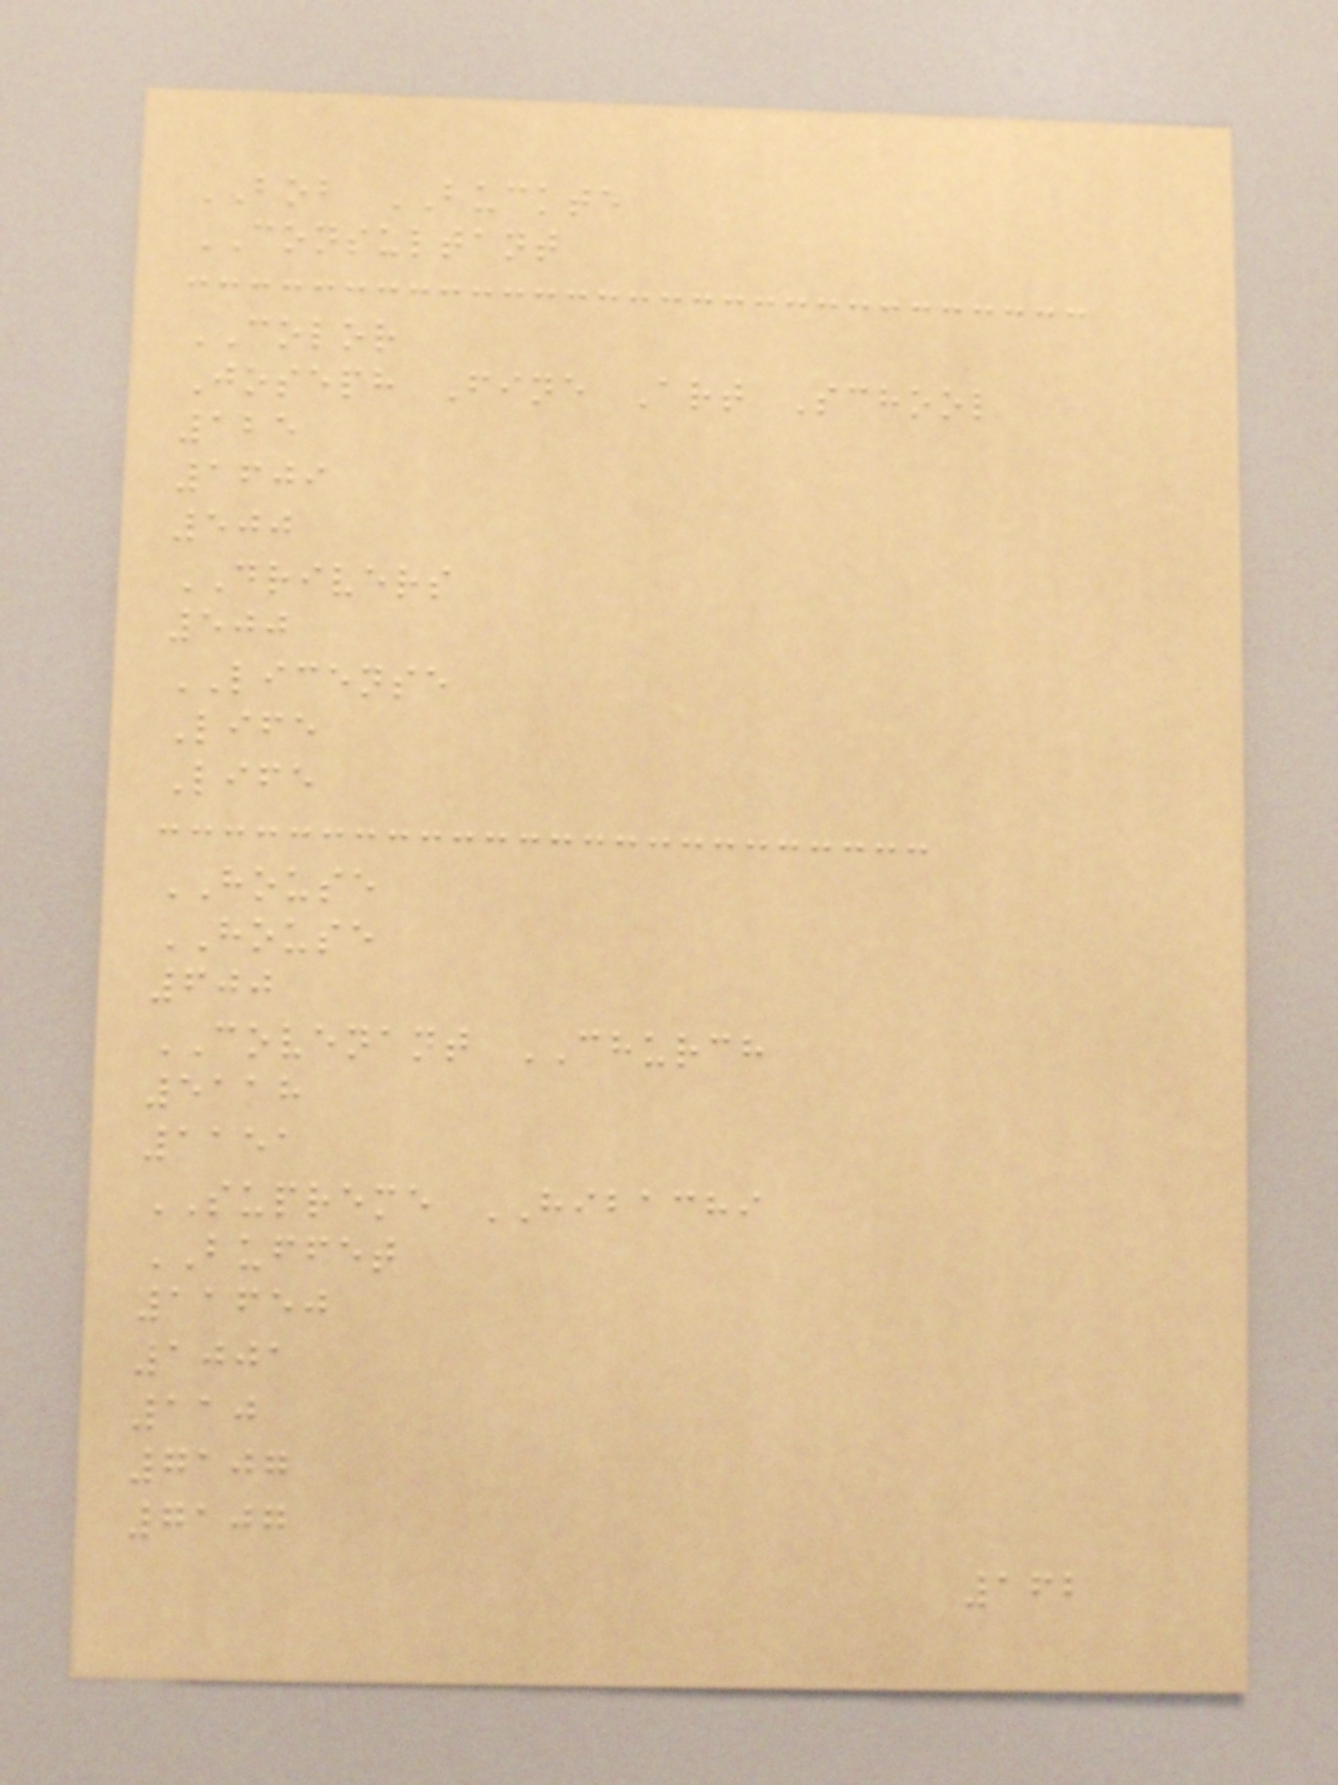BOB BUCKTE
CONSULTANT
COLOR
Joseph Fine Art School
125
1609
500
DRIVERS
500
LICENSE
Life
Life
HOUSE
HOUSE
600
COVENANT CHURCH
5118
1151
SUPREME HIBACHI
BUFFET
11650
1001
110
7107
7107
162
